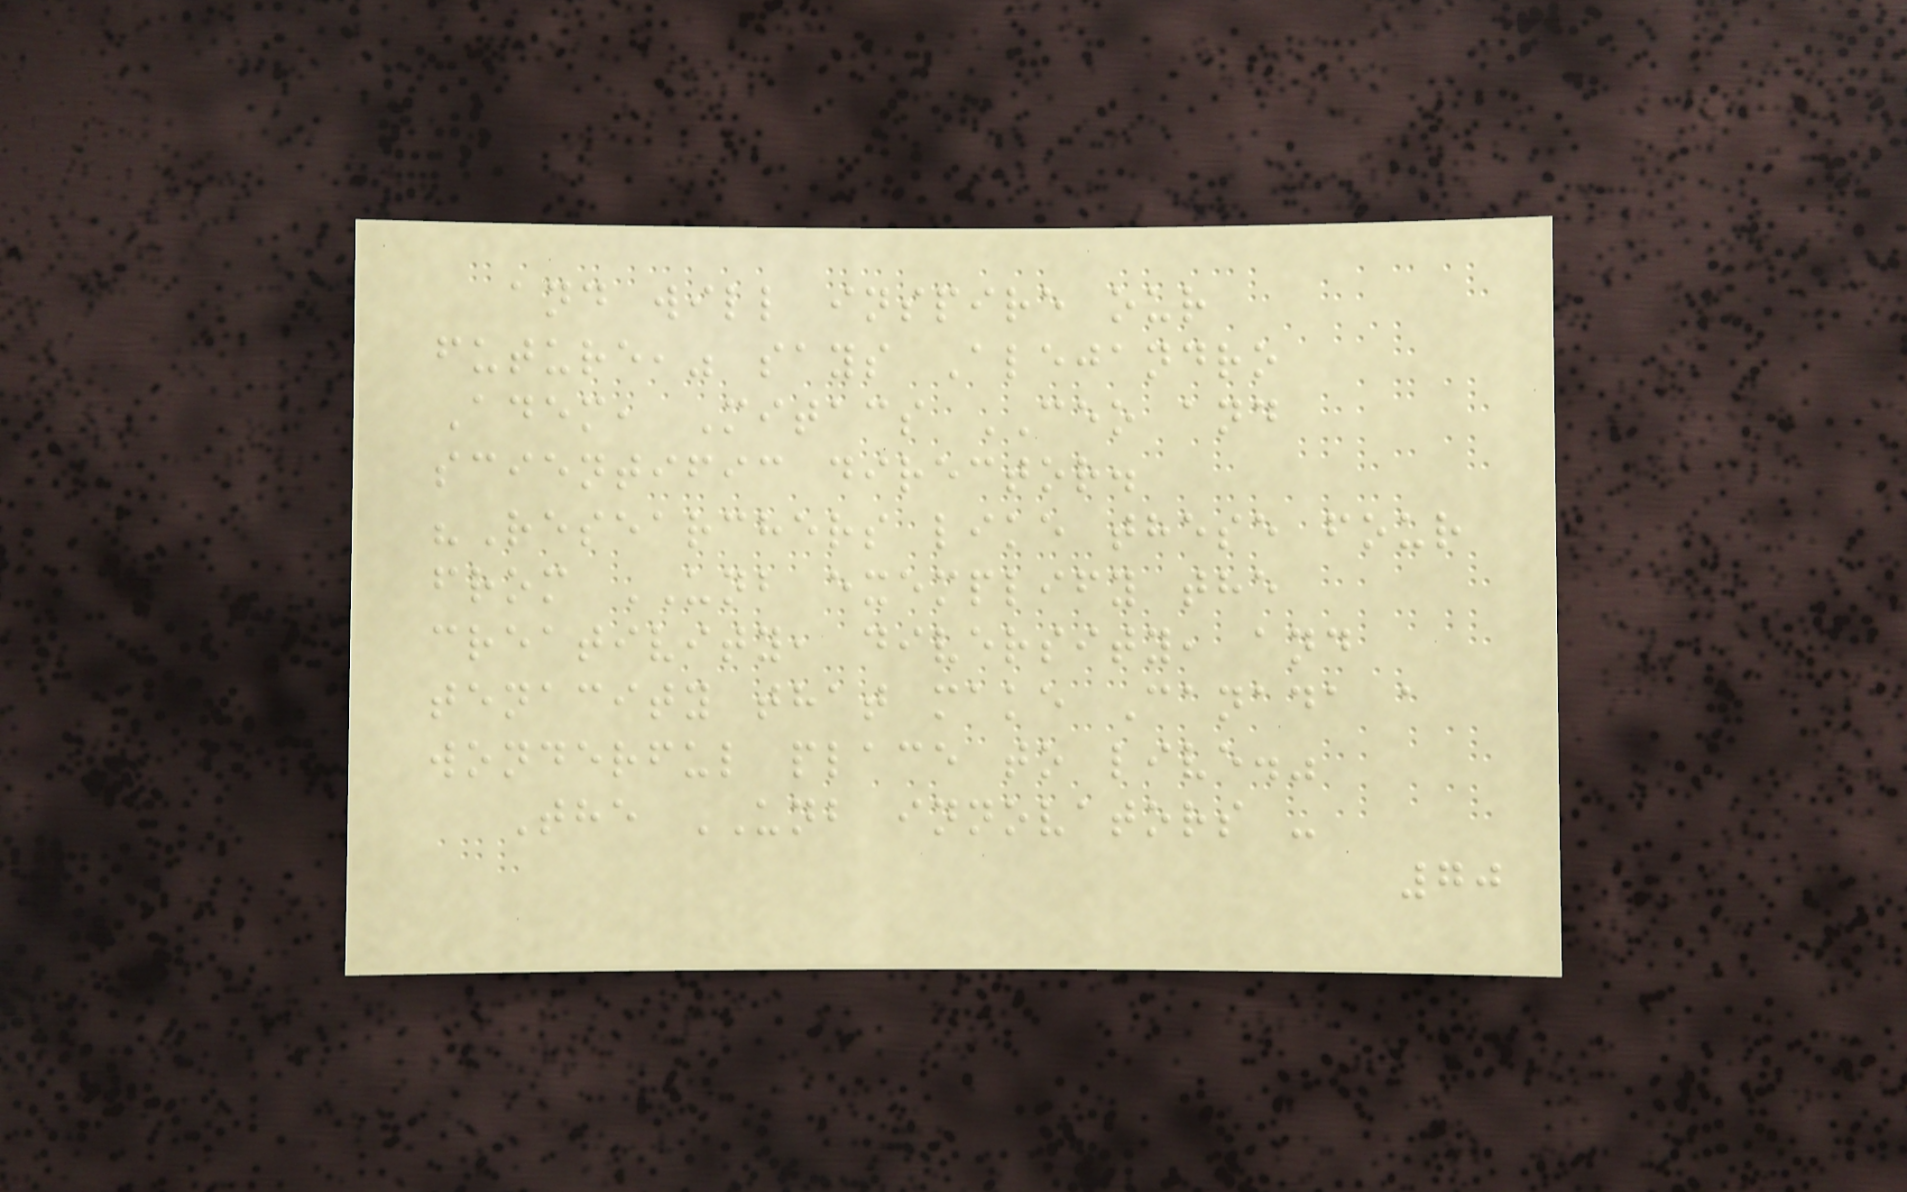and will inspire our
future," says Alejandro
Adem, Mitacs CEO and
scientific director.
"Researchers like these four
from UNB exemplify the
creativity, diversity, and
tenacity that make Canada a
wonderful place to live."
The UNB innovators -
70
